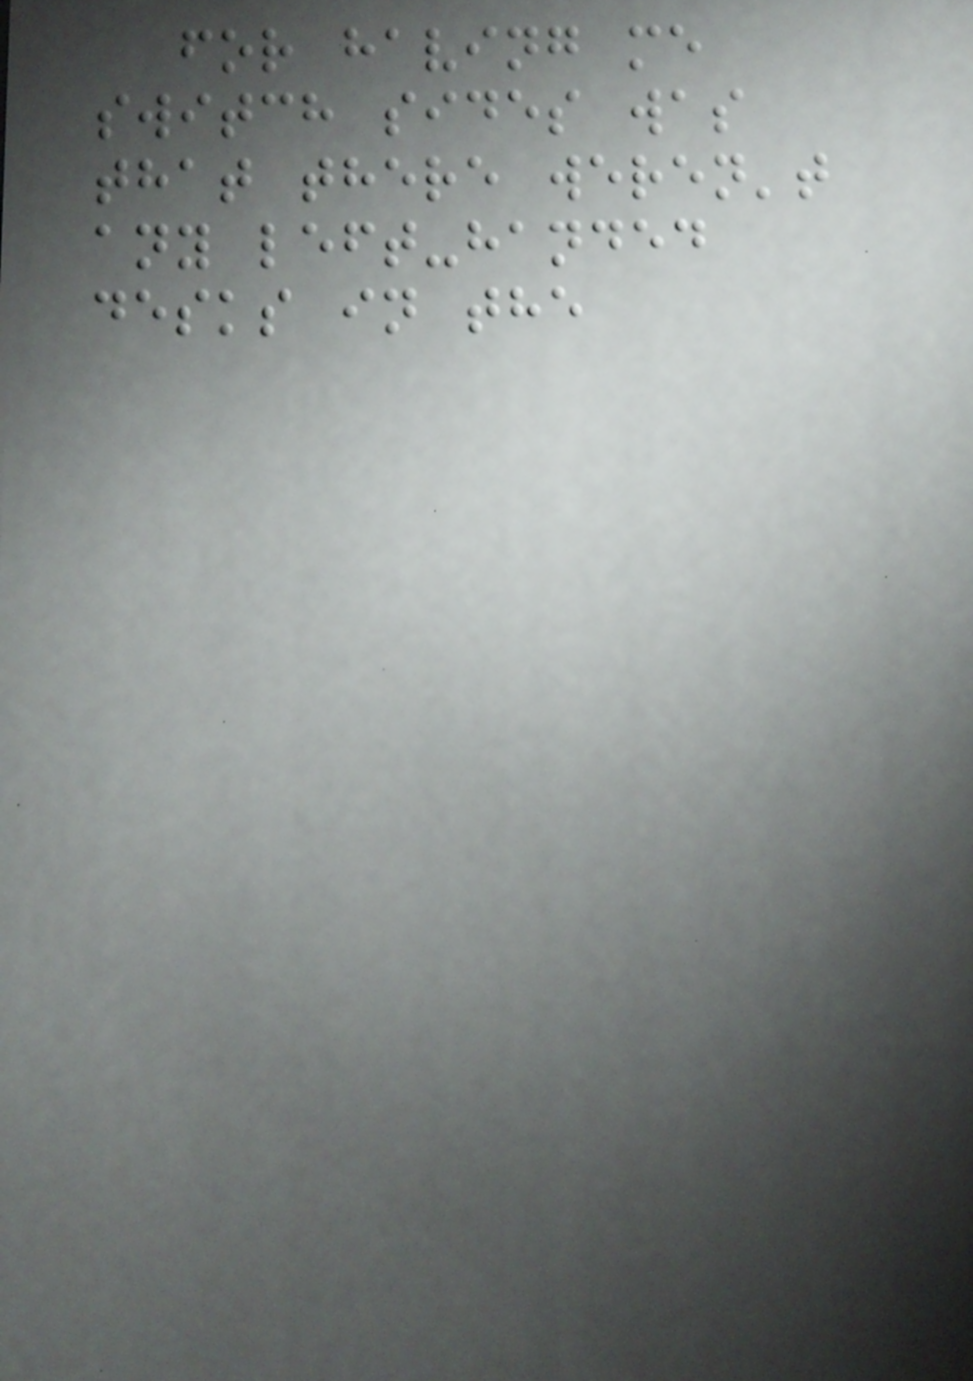for having me
switch sides was
that there weren't
any left-handed
desks in the
